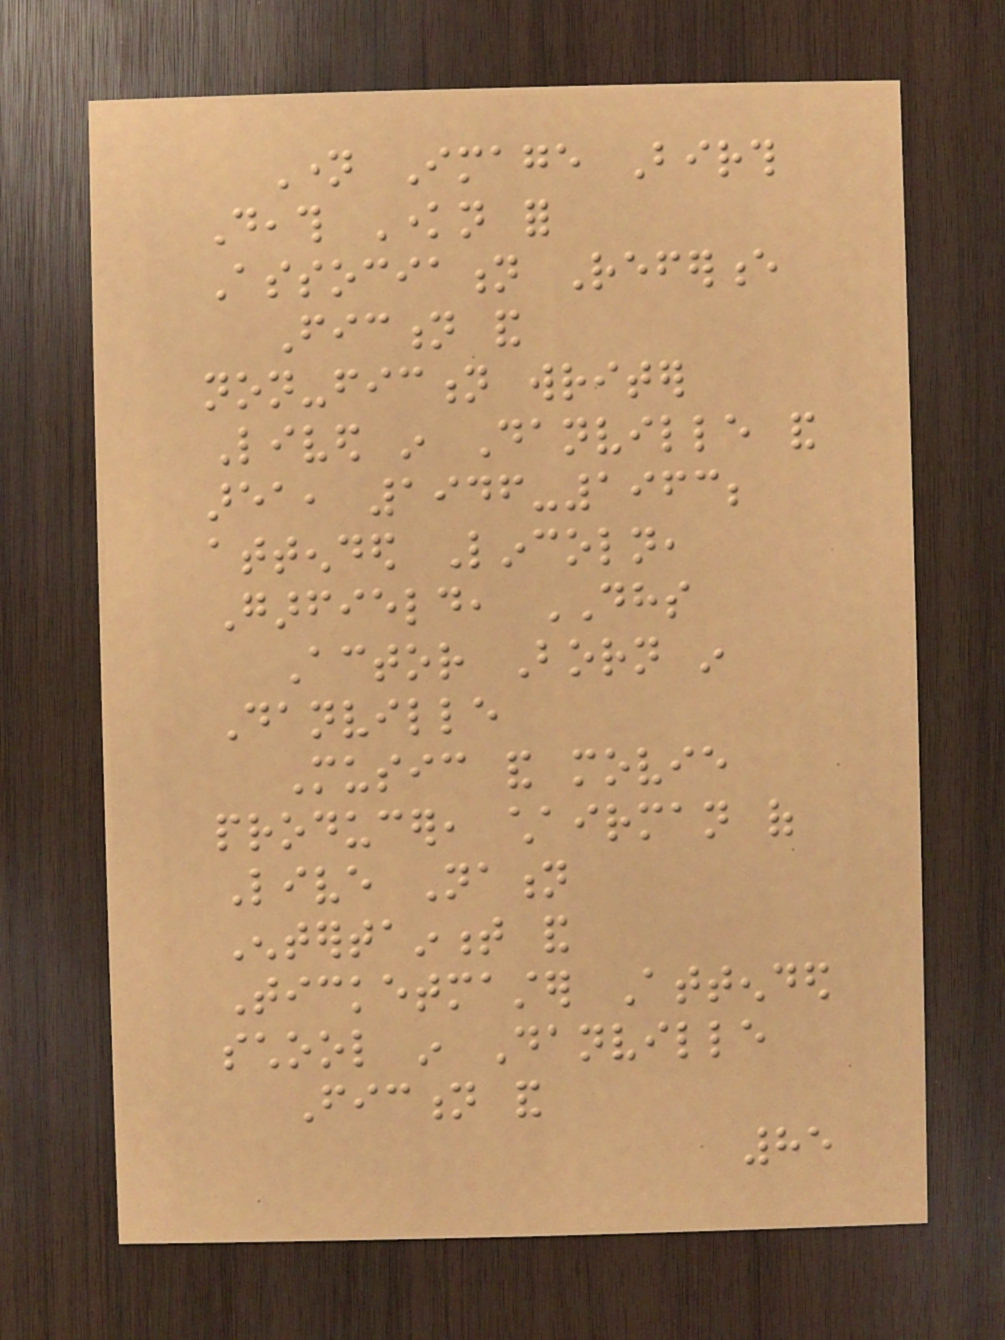Name Image Birth
Death Known for
Association Reference
Fiction and
non-fiction writer
Lived in Danville and
area, 1946-1963;
attended Lincoln,
Garfield, DHS
Actor Born in
Danville
Music and movie
producer, chairman of
Live Nation
Entertainment and
Ticketmaster Attended
school in Danville
Fiction and
85
